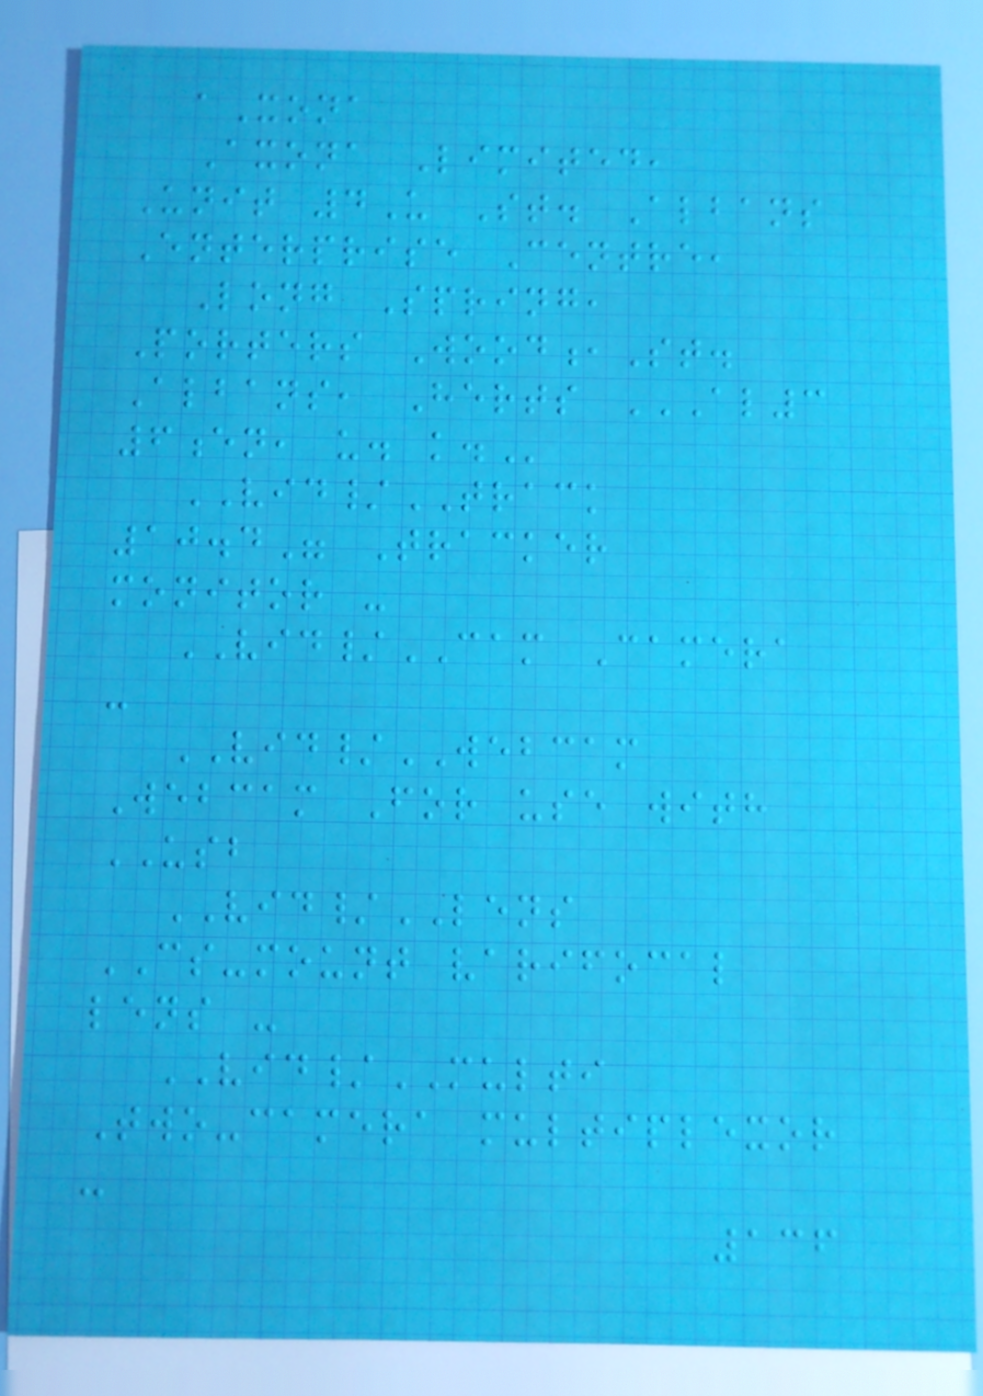aXona
Axona Limited,
Unit 4U St. Albans
Enterprise Centre,
Long Spring,
Porters Wood,St.
Albans, Herts AL3
6EN, U. K.
VID/TRACK
10.4" Tracker
monitor -
VID/CAM Camera
-
VID/WEBCAM
Webcam For use with
USB
VID/LENS
CS-mount varifocal
lens -
VID/MULTI
Two-camera multiplexor
-
136
